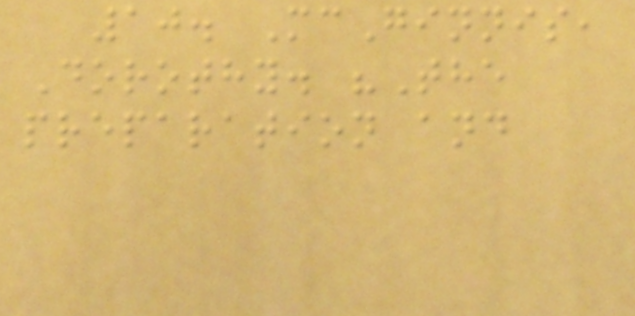10. McGinnis,
Dorothy. "The
preparation and
